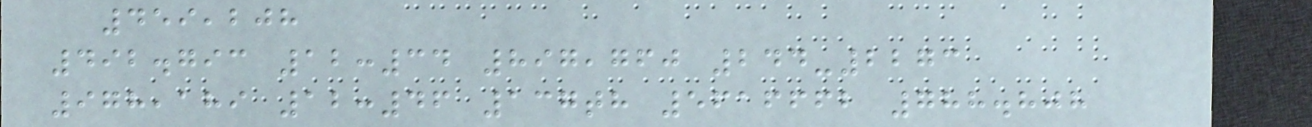459,208
492.793 12:34 897,760 244-2273
978,189 12:46 137th 5616662 788.808
